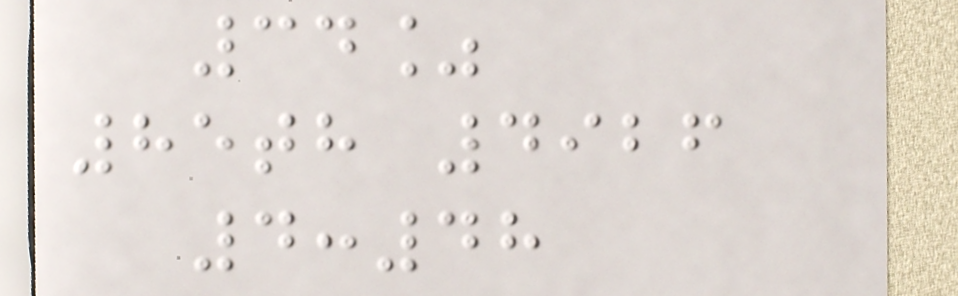34%
85th 4926
4:48
